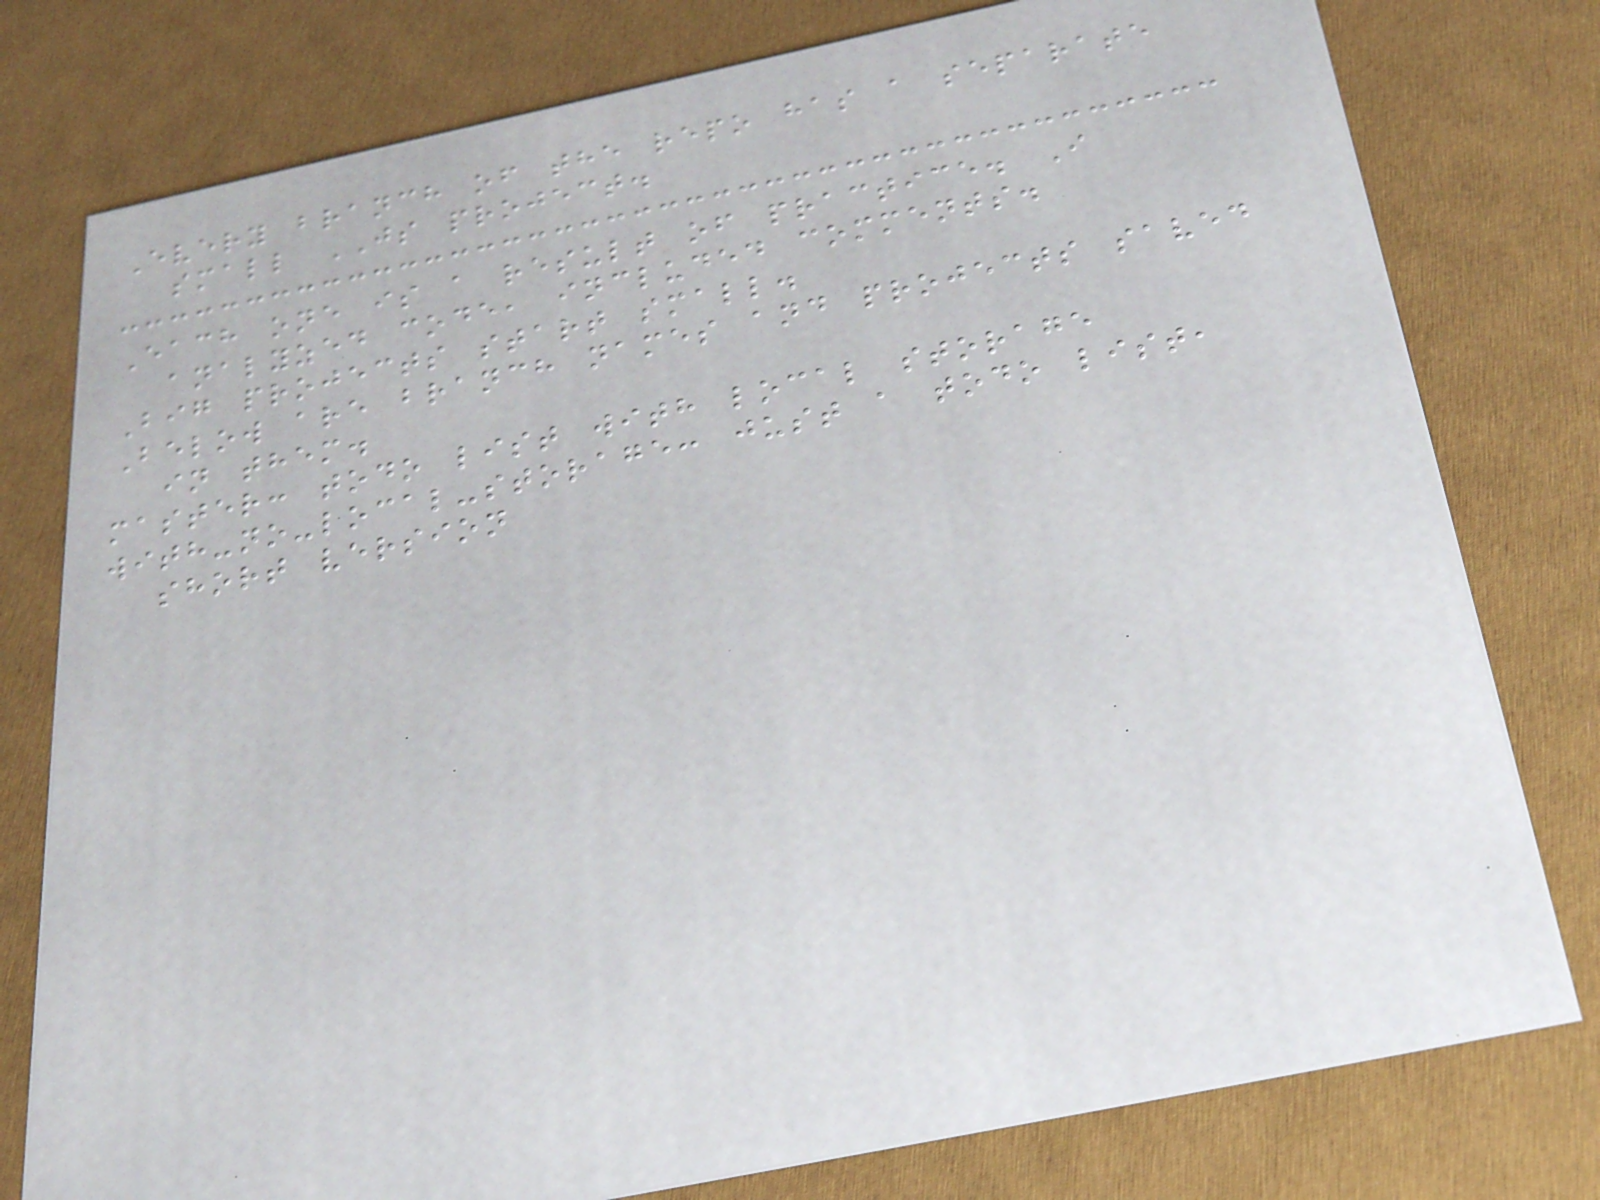Every branch of the repo has a separate
small JS project.
Each one is a result of practice. I
analyzed code, included comments.
Big projects start small.
Below are branch names and projects saved
in them.
master: todo list with local storage
with-no-local-storage: just a todo list,
short version
